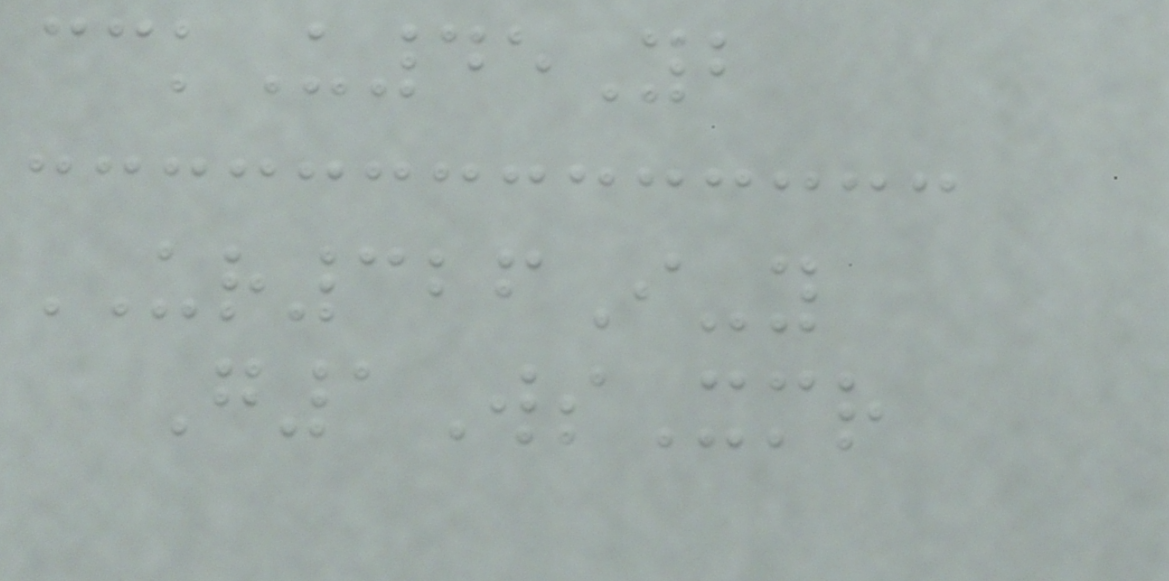cckU45Yb
UR326I-y
G1WsXmr
